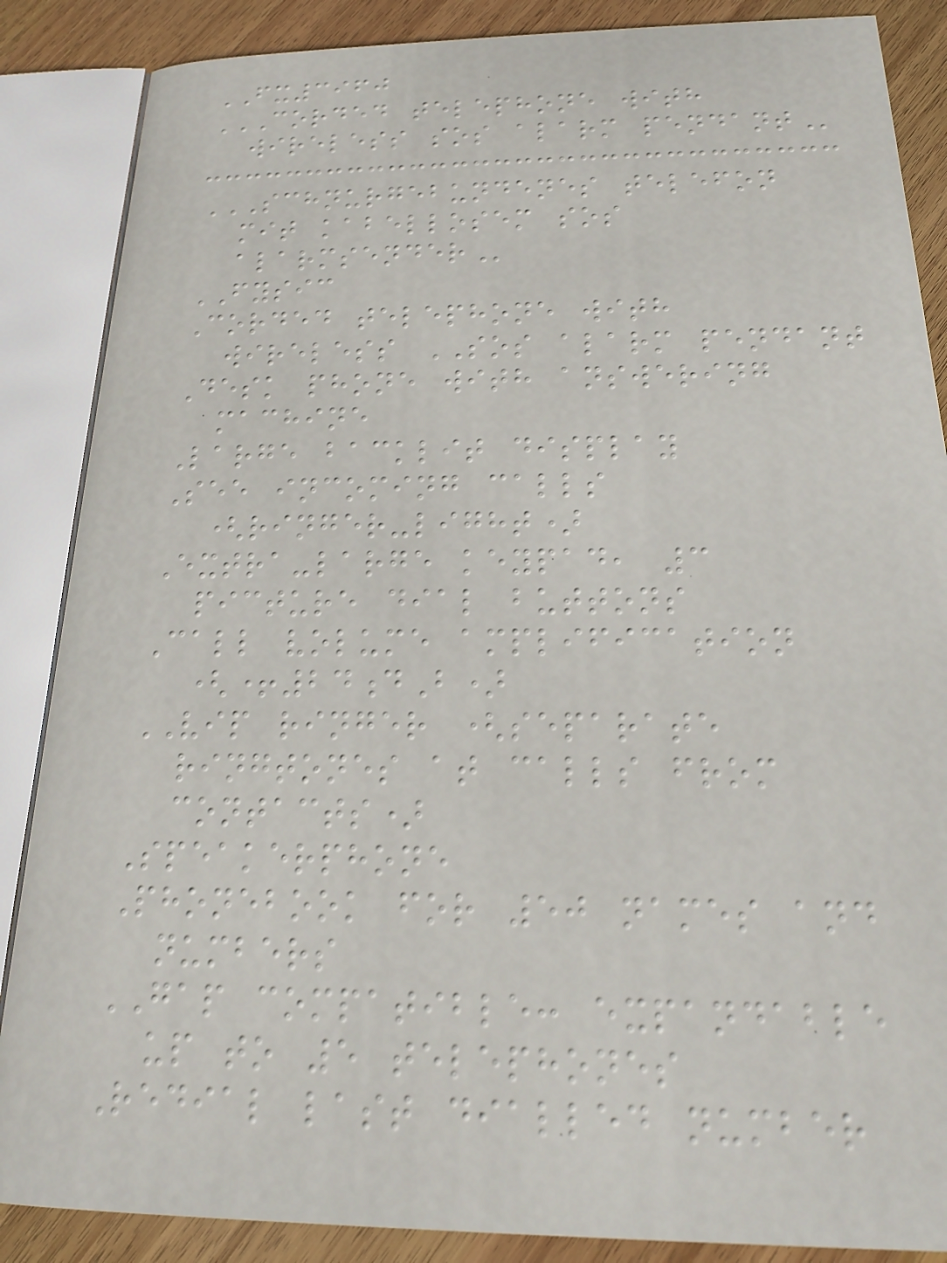FX3960
CORDED TELEPHONE WITH
WIRELESS SOS ALARM PENDANT
SCHNURGEBUNDENES TELEFON
MIT KABELLOSEM SOS
ALARMSENDER
FYSIC
Corded telephone with
wireless SOS alarm pendant
Desk phone with answering
machine
Large backlit display
See incoming calls
(ringer-light)
Extra-large keypad, 3
picture dial buttons
Call volume amplification
(+24dB)
VIP ringer (separate
ringtones at calls from
contacts)
Speakerphone
Phonebook for 50 names and
numbers
GAP compatible: expandable
up to 5 telephones
Redial last dialled number
